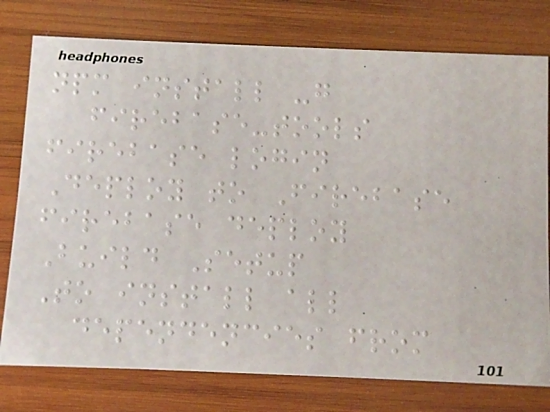npm install -g
firebase-tools
firebase login
Deploy to Firebase
firebase deploy
Build Setup
To install all
dependencies from
